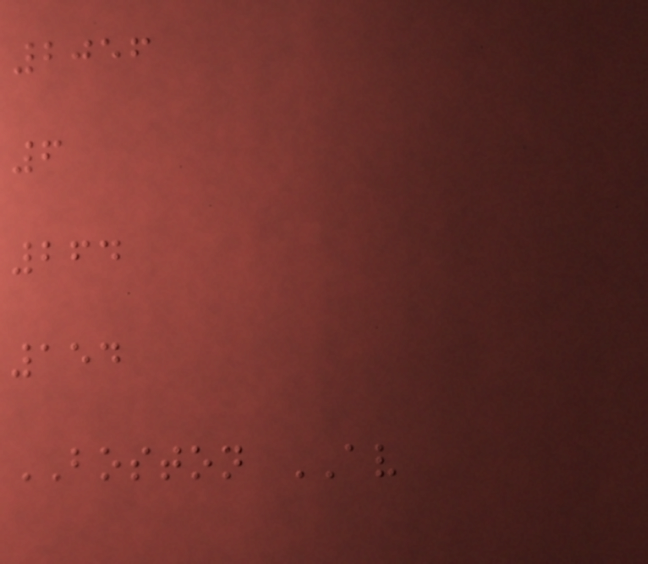2056
6
264
154
BOSTON AV
